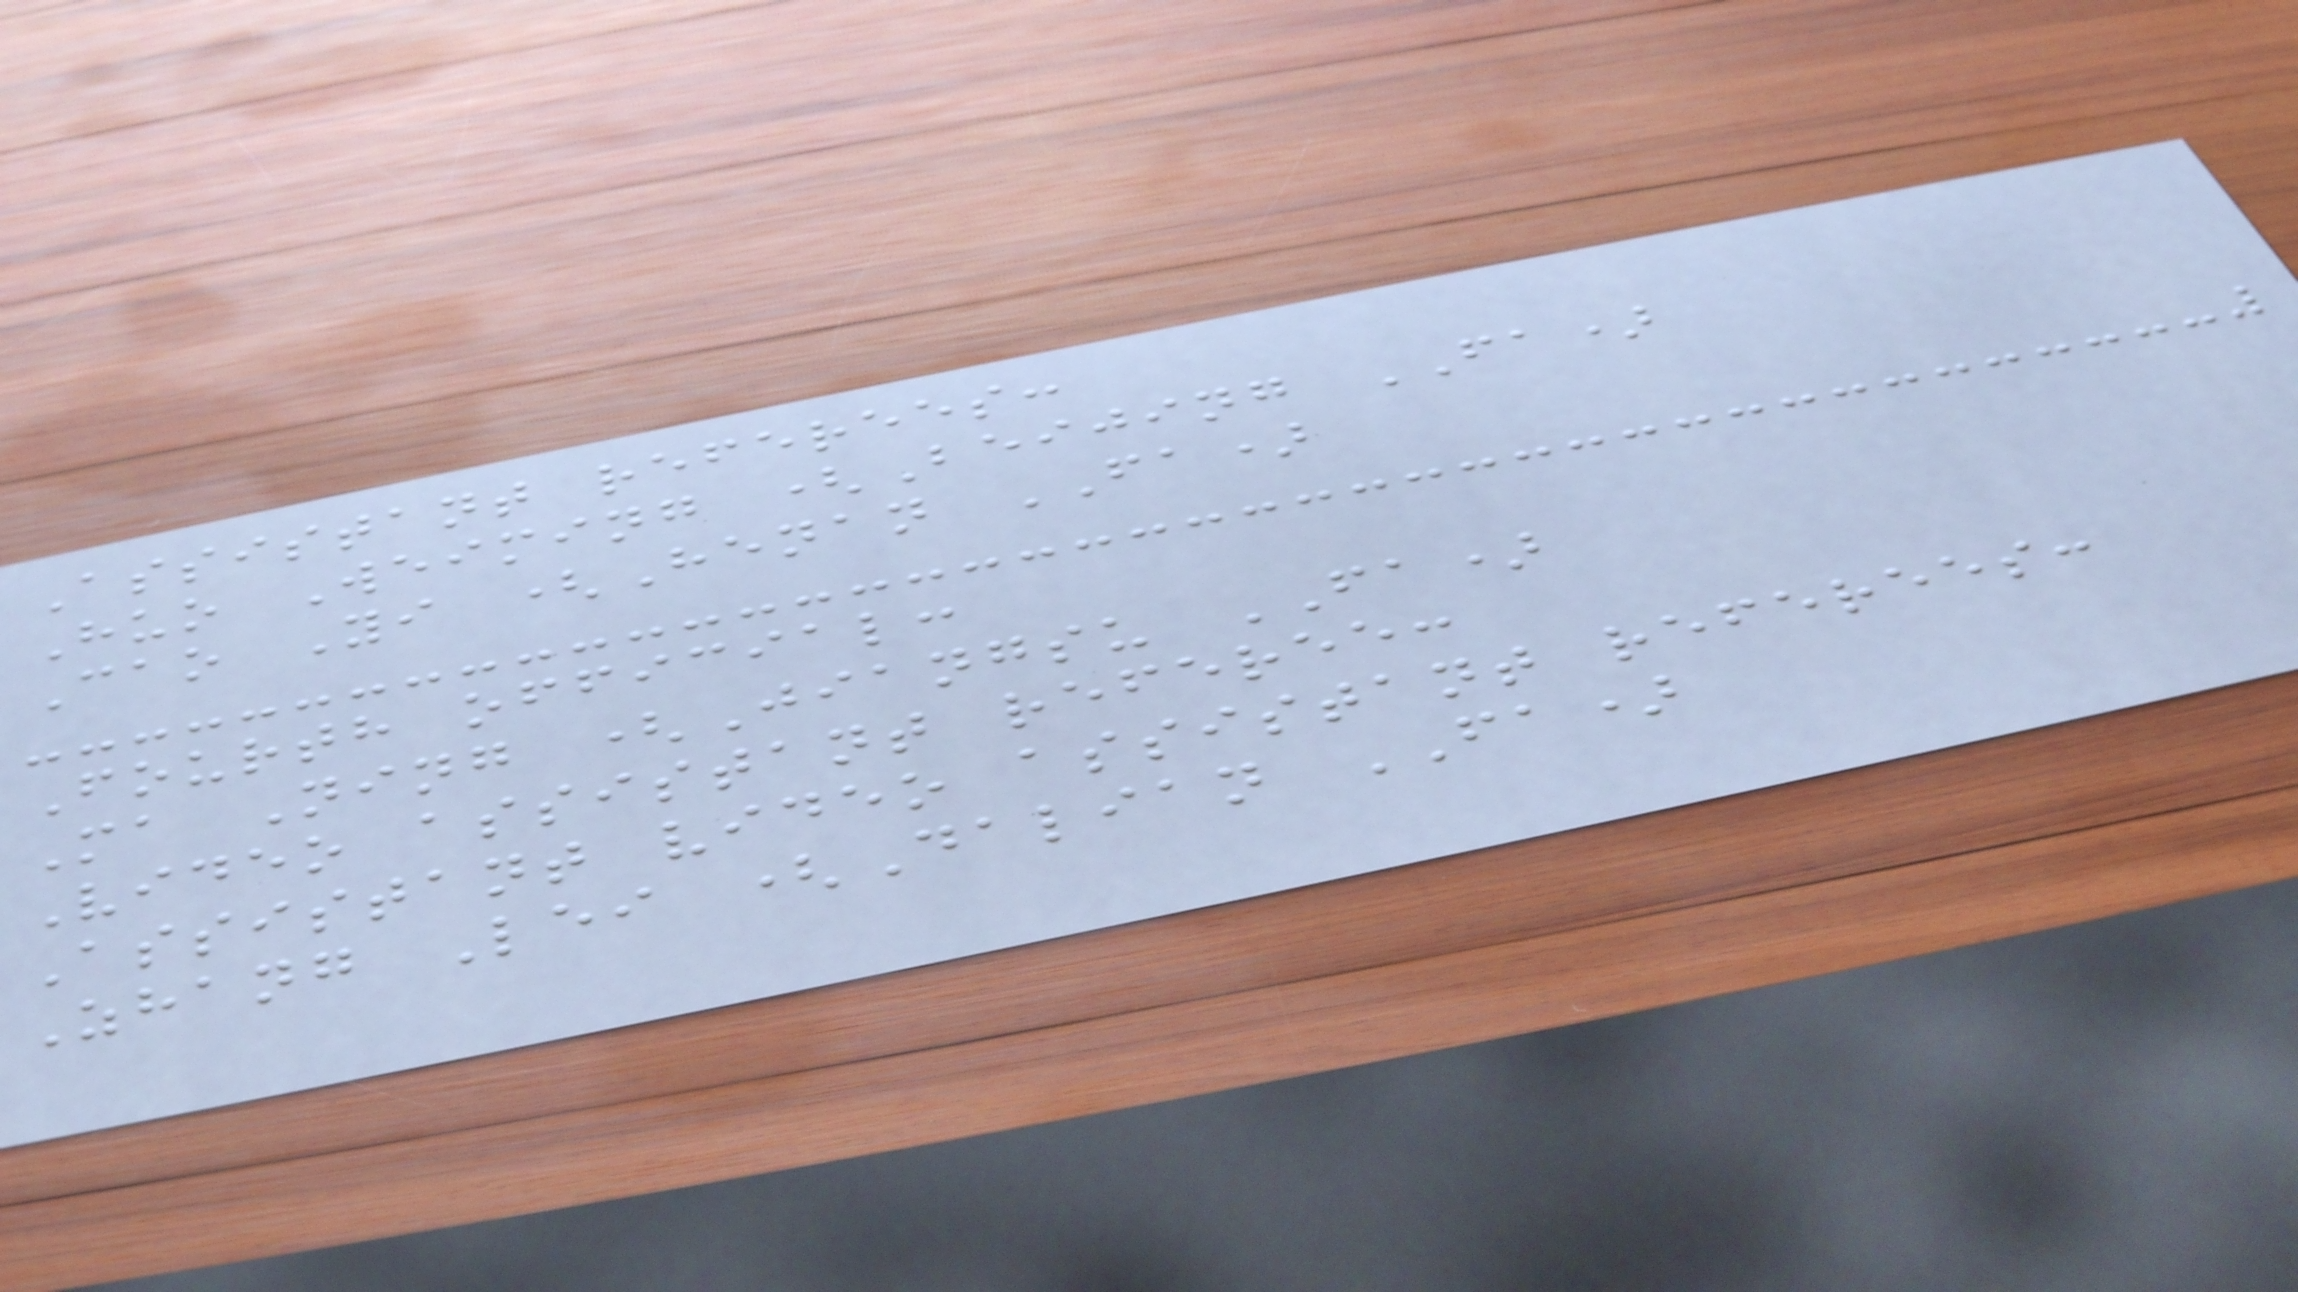Assistant referees:
Huo Weiming (Beijing FA)
Cao Yi (Henan FA)
Fourth official:
Ma Ning (Jiangsu FA)
Video assistant referee:
Assistant video assistant referees:
Zhang Lei (Dalian FA)
